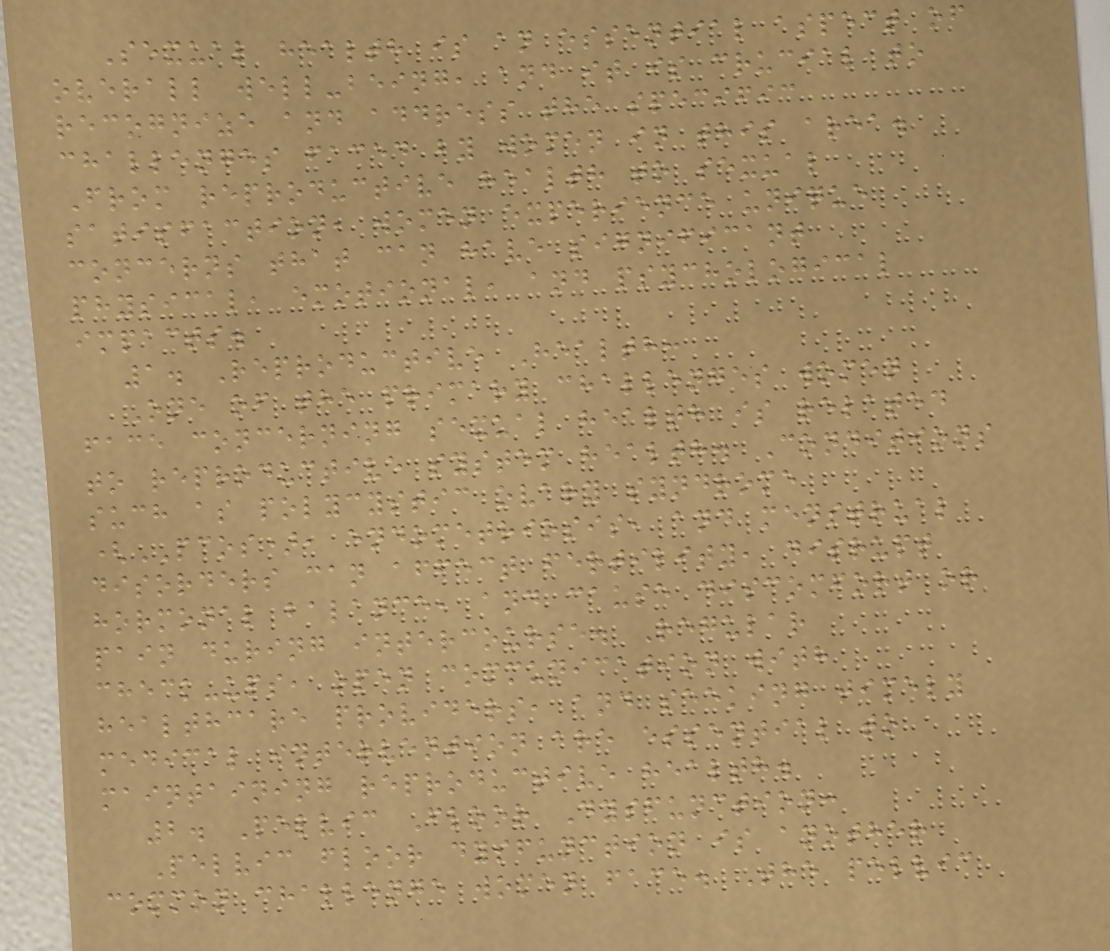Sexual health is an essential aspect of
overall well-being, and it is crucial to
recognize and address the specific
challenges faced by women in this area.
From reproductive health to sexual
satisfaction, women experience unique
concerns that can have significant
physical, emotional, and psychological
impacts.
1. Reproductive Health:
One of the primary challenges women
face concerning sexual health is related
to reproductive system health. Conditions
such as polycystic ovary syndrome
(PCOS), endometriosis, and menstrual
disorders can affect fertility, disrupt
hormonal balance, and cause discomfort or
pain during intercourse. Regular
check-ups, open communication with
healthcare providers, and seeking timely
medical intervention are essential to
maintaining reproductive health.
2. Pelvic Floor Dysfunction:
Pelvic floor dysfunction is another
common challenge women face. The pelvic
